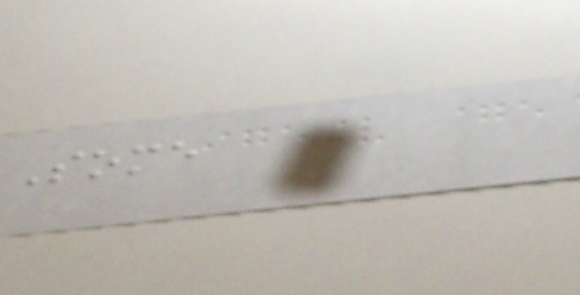Some
